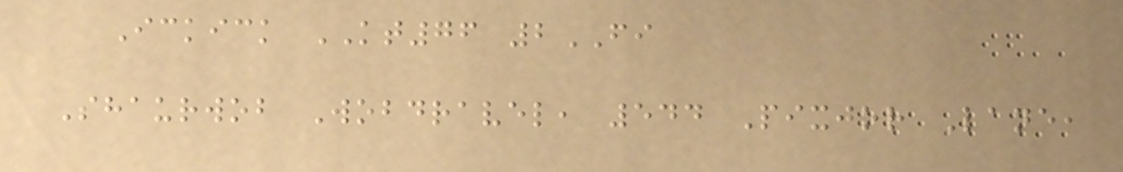Ickick KT76 2FI
Shaurwob Wobdravel, 544 Pixjor Lane,
